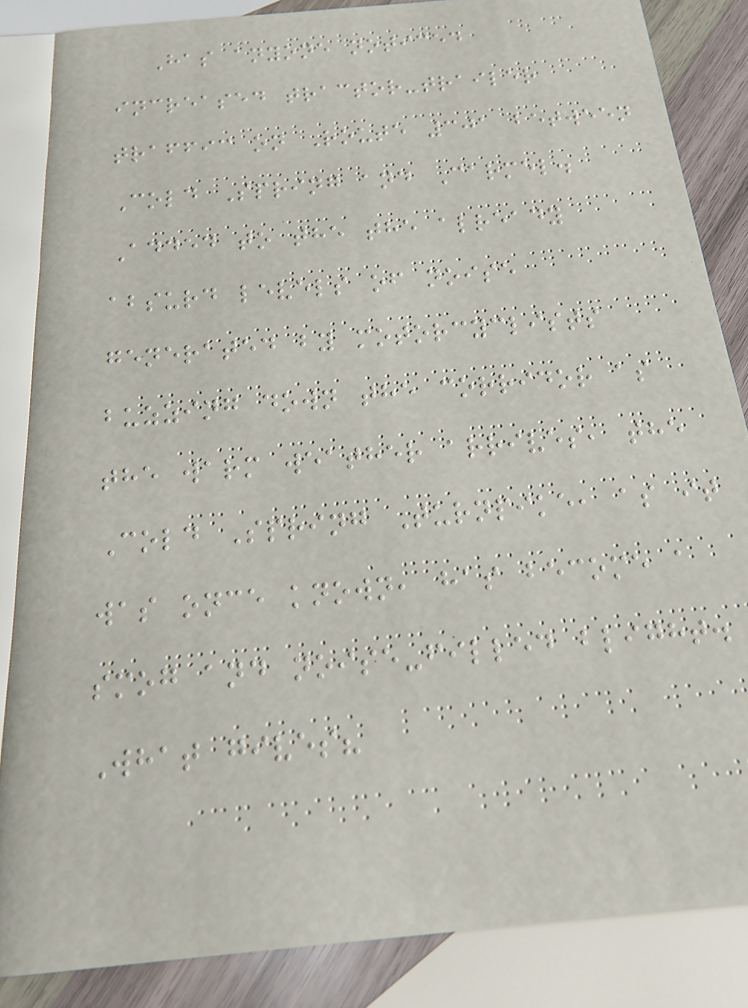Has anyone noticed
increased tractor-trailer
traffic on Route 301 between
Cold Spring and Carmel.
Added to the the already
absurd levels of noise
generated by motorcyclists
buzzing down the corridor as
the warm weather arrives, the
Cold Spring Turnpike, as it
was once known, has become a
smog and noise-filled blight.
What gives?
